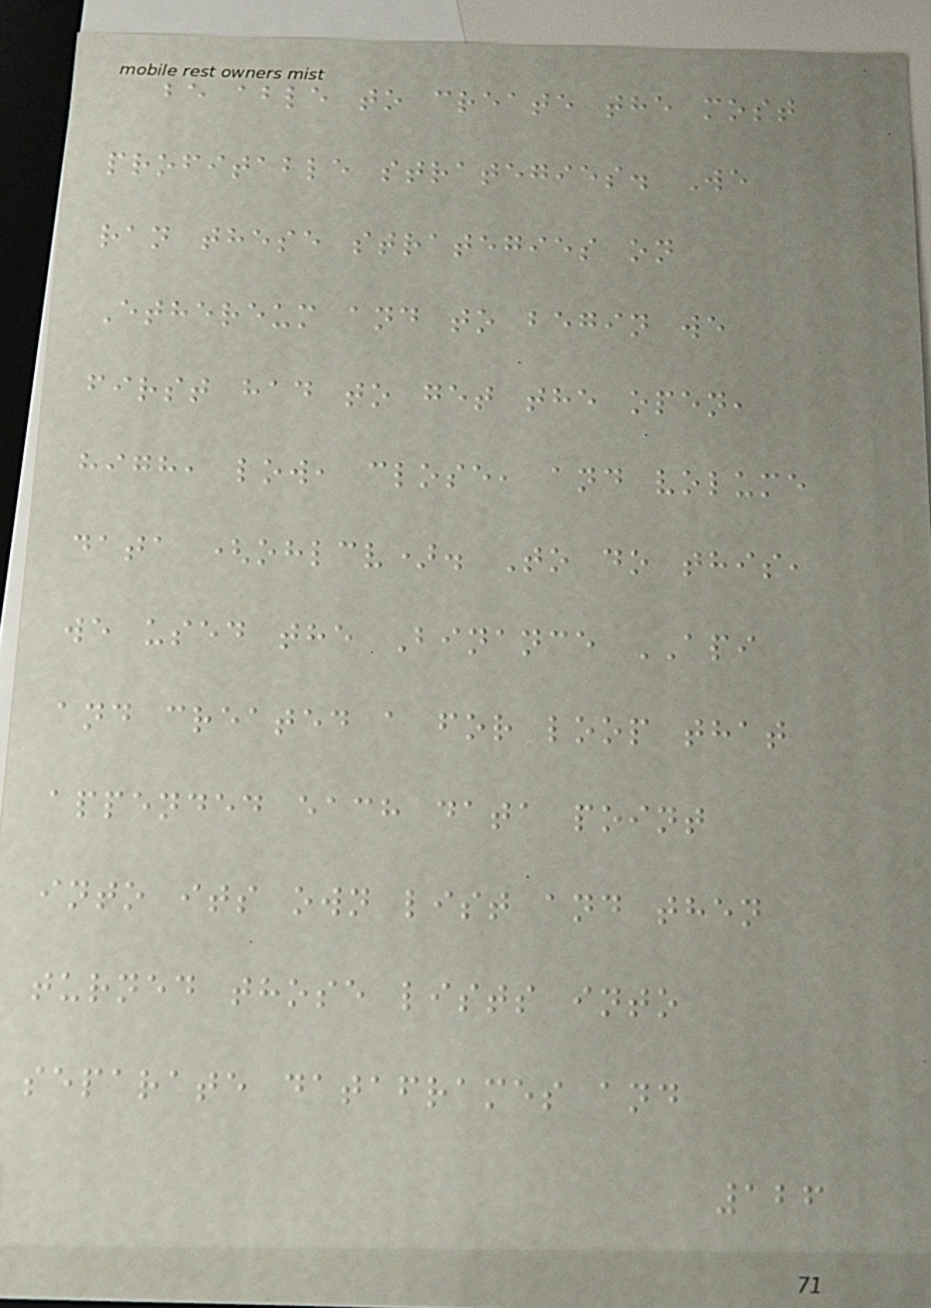be able to create the most
profitable strategies. We
ran these strategies on
Ethereum and to begin we
first had to get the open,
high, low, close, and volume
data (ohlcv). To do this,
we used the Binance API
and created a for loop that
appended each data point
into its own list and then
turned those lists into
separate dataframes and
126
